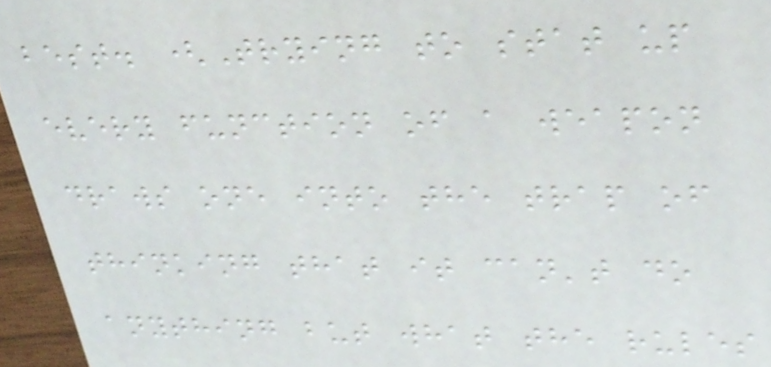best. (Trying to stat up
every function of a weapon
draws one into the trap of
thinking that it can't do
anything but what the rules
